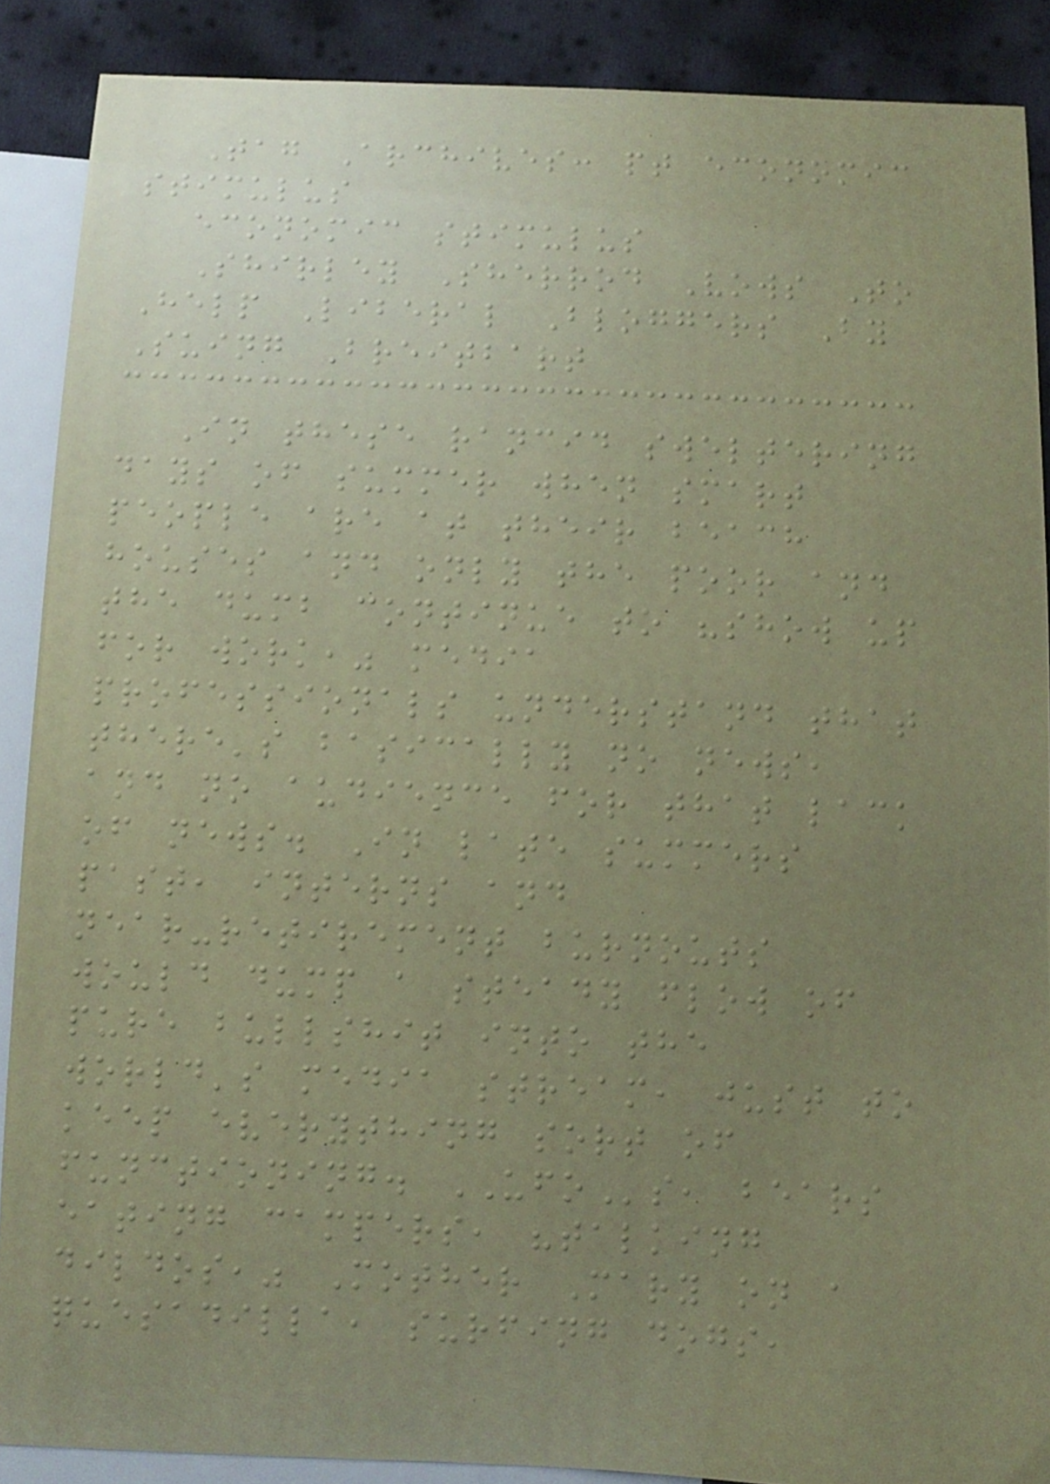Tag Archives: pt economic
stimulus
economic stimulus
Shirley Sherrod Vows To
Help Liberal Bloggers By
Suing Breitbart
In these rancid sweltering
days of summer when smart
people are at their beach
houses and only the poor and
the dumb continue to "show up
for work," media
professionals understand that
there's basically no news,
and no audience for that lack
of news. In late summers
past, interns and
near-retirement burnouts
would dump a steady flow of
pure bullshit into the
world's media stream, just to
keep everything sort of
functioning. UFOs, bears
eating campers, "talking
dildos," Mother Mary on a
quesadilla, surfing dogs,
